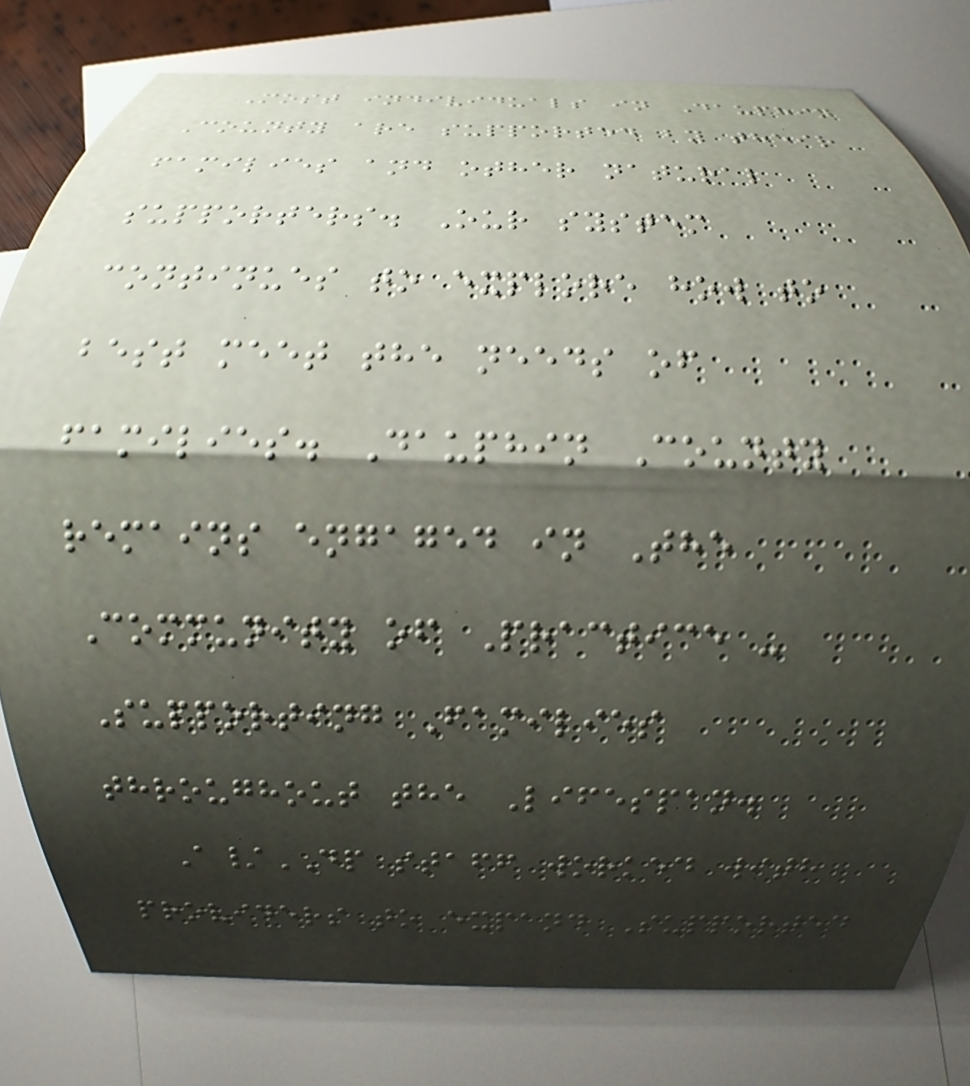Most individuals in Dauphin
County are supported by their
families and other natural
supporters. Our system
continues to explore how to
best meet the needs of
families. Dauphin County
remains engaged in The
Community of Practice -
Supporting Families
throughout the Lifespan.
A/DP staff worked with
providers to expand Supported
